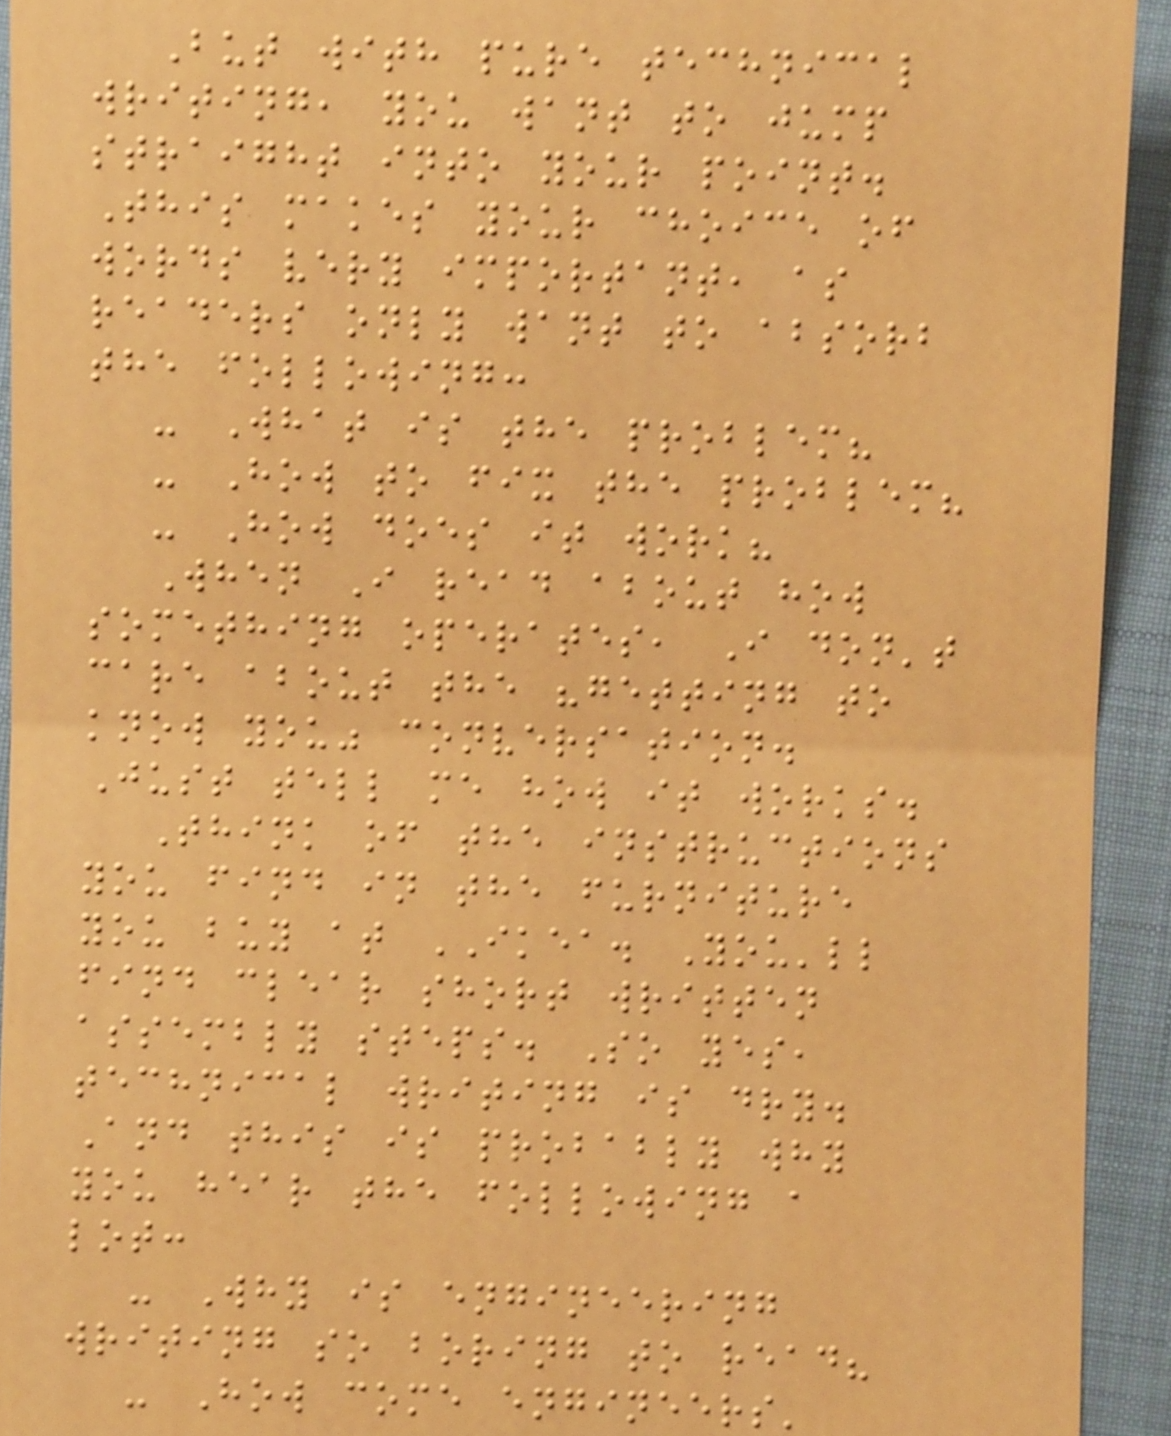But with pure technical
writing, you want to jump
straight into your point.
This makes your choice of
words very important, as
readers only want to absorb
the following:
- What is the problem?
- How to fix the problem?
- How does it work?
When I read about how
something operates, I don't
care about the "getting to
know you" conversation.
Just tell me how it works.
Think of the instructions
you find in the furniture
you buy at IKEA. You'll
find clear short written
assembly steps. So yes,
technical writing is dry.
And this is probably why
you hear the following a
lot:
- Why is engineering
writing so boring to read?
- How come engineers'
